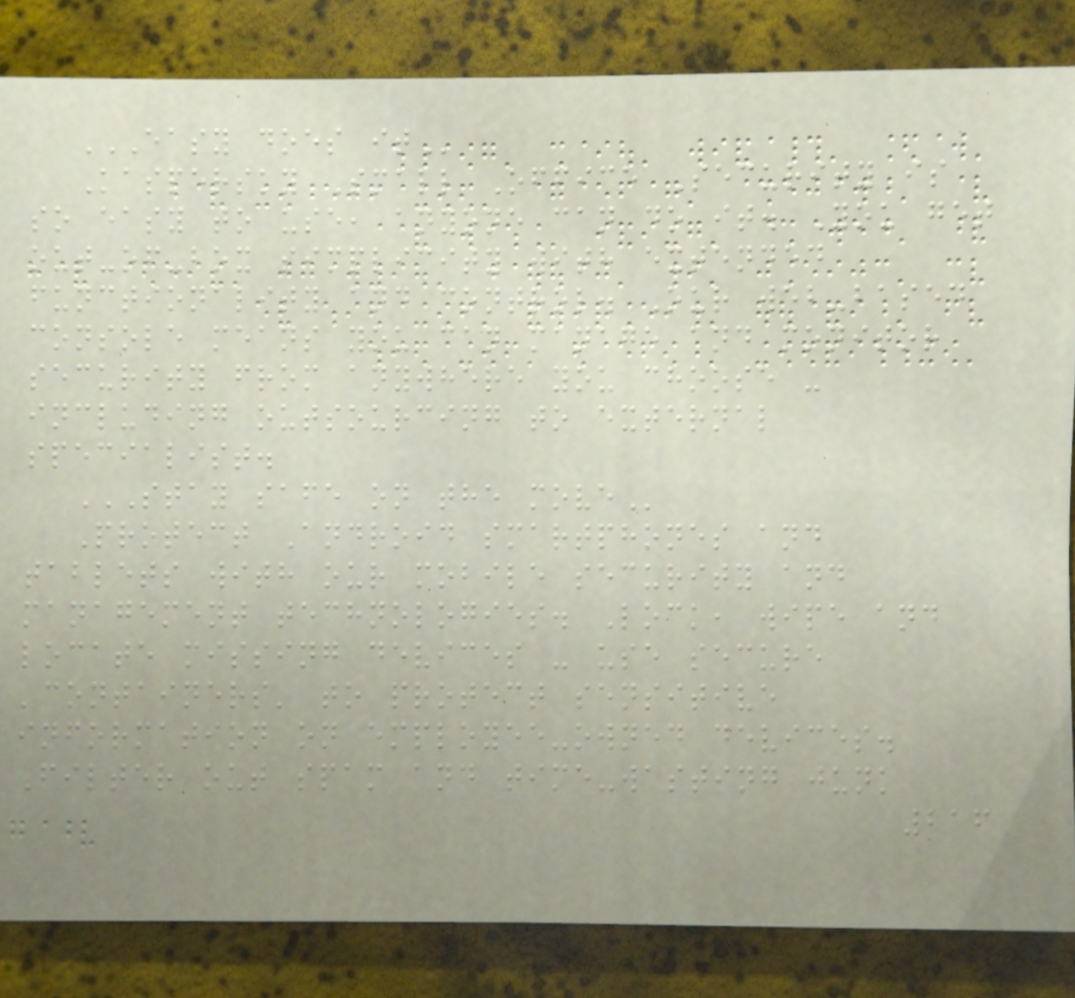EASY DOES IT
Kaspersky Small Office Security is
so easy to use, anyone can do it. You get
out-of-box simplicity with extended
functionality and control. Our web-based
console means you can manage and monitor
security from anywhere you choose -
including outsourcing to external
specialist.
STAY SAFE ON THE MOVE
Protect Android smartphones and
tablets with our mobile security and
management technologies. Lock, wipe and
locate missing devices - use secure
'containers' to protect sensitive
information on employee-owned devices.
Filter out spam and time-wasting junk
216
